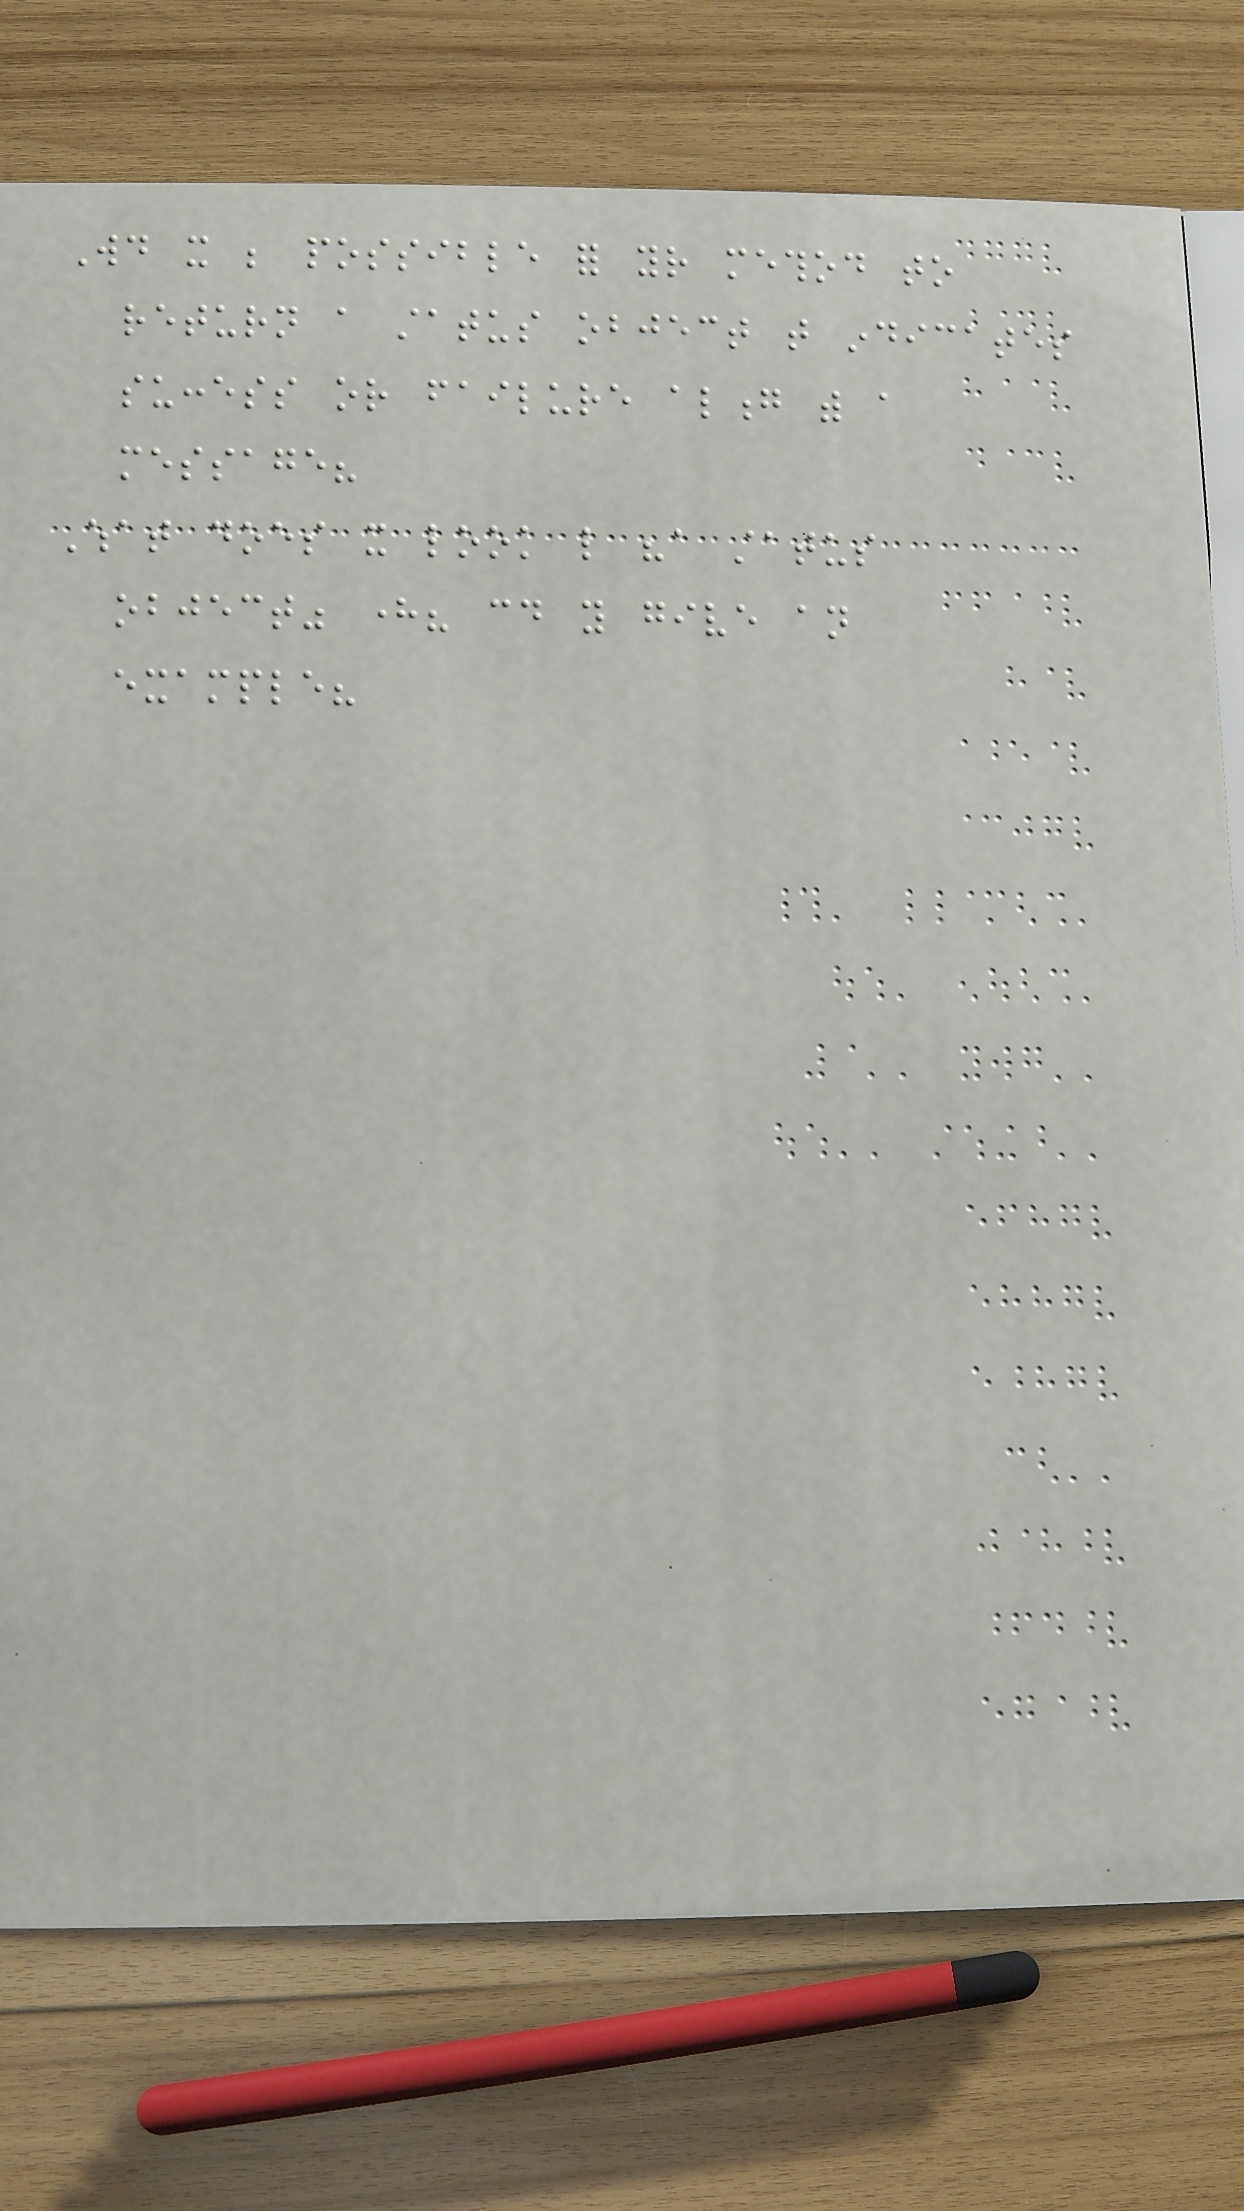Would it be possible for your method to
return a status object that indicates
success or failure along with a
message?
What does it look like "a status
object" here? could you give an
example?
